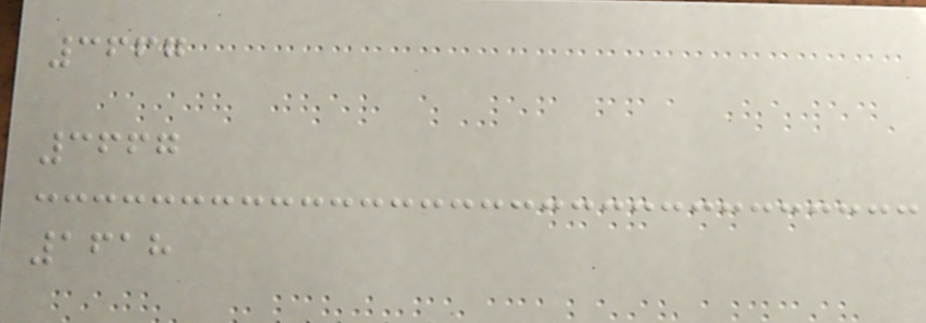3667
3667
1618
